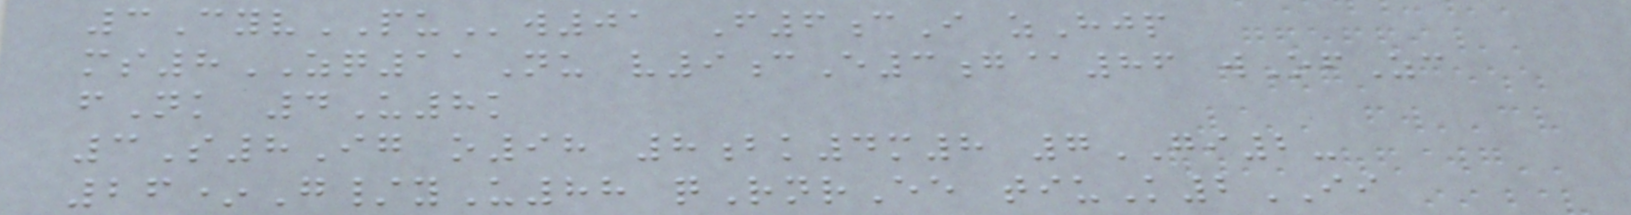3CyvPUw01 F6cI zHjp
ms8ZQ11Nu v9cE3g@86 wOfZc
fNk 4U8k
3S8Ig o98 8bk4m8 7GI2-
26*G/yU88 qRnrEe tiuK2II
